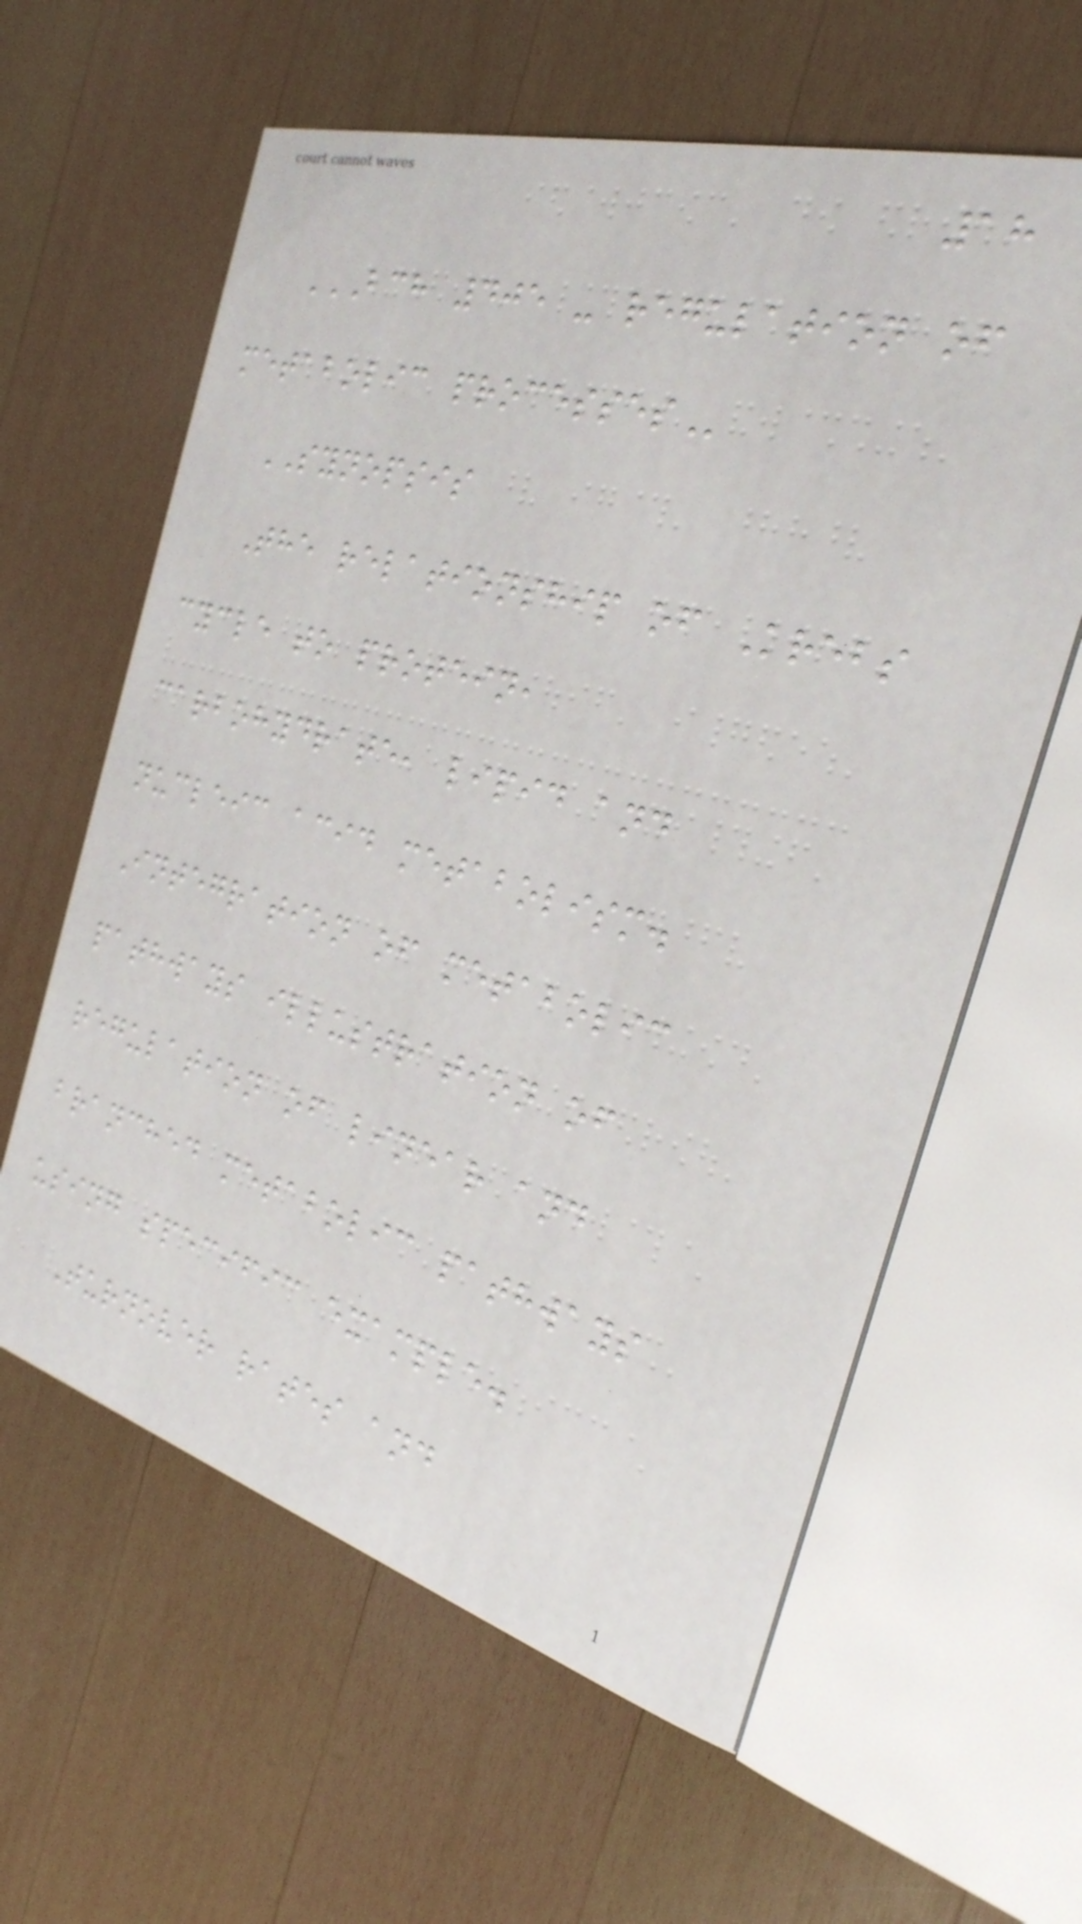18
BCH 405 - REGULATION OF
METABOLIC PROCESSES
SYNOPSIS
The relationship of Krebs
cycle to protein,
carbohydrate, lipid and
nucleic acid metabolism.
Integration of metabolic
pathways illustration of
regulation of linear and
branched metabolic pathways
using specific example.
Turnover rates and
